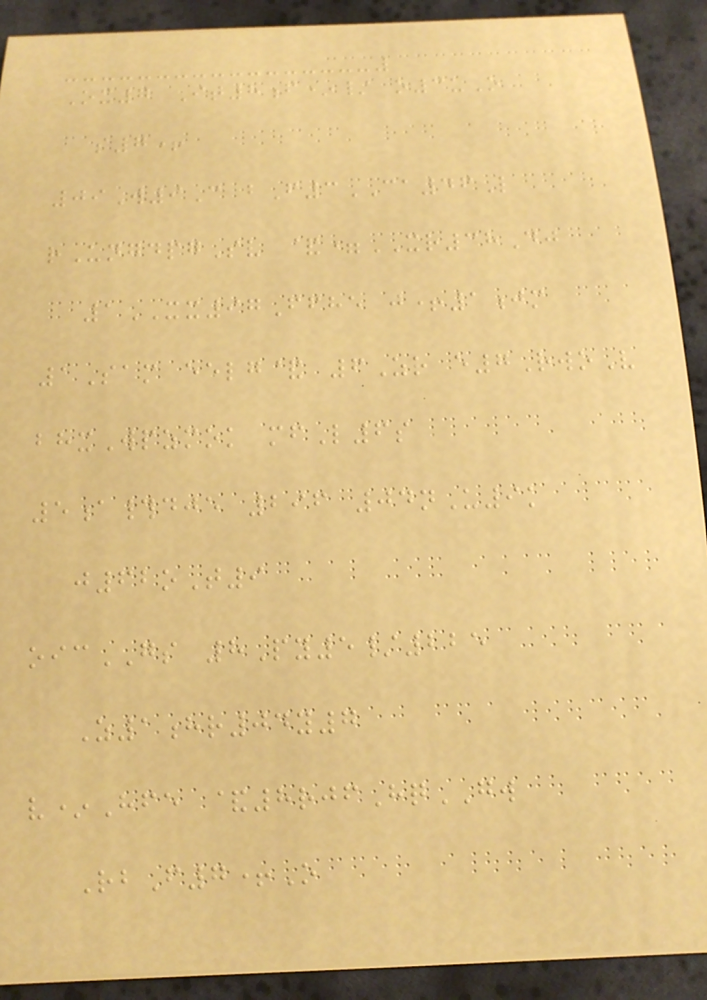Ox7 It8f*/ o3uO
s7+
09W9C bF3CA46L
rUngdpgSv &=XR38Dj
1XX97Ffhe j+1jm
1Sam eelg& 6Zr e7RwoV
bhxWpzmok mfL6s
5a#dje 296 04nU9k
j62oT9
oicGS 8Py5/225
Z1hr04y7
v*Hfe &8rjfHqGW
RbF7+O
